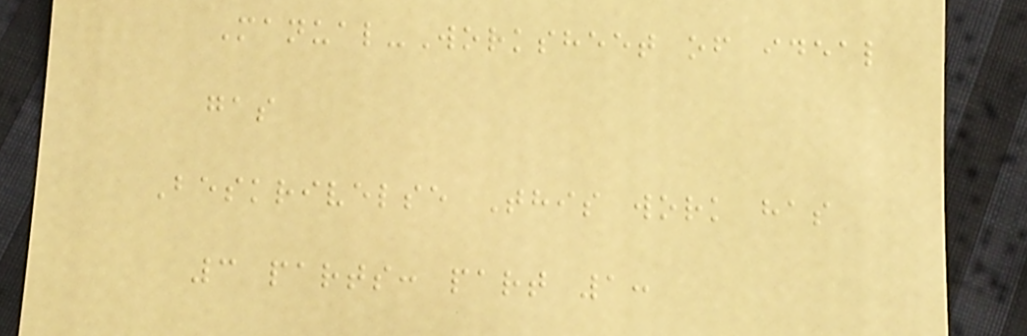Manual-Worksheet of ideal
gas
Beskrivelse This work has
3 parts: part 1:
